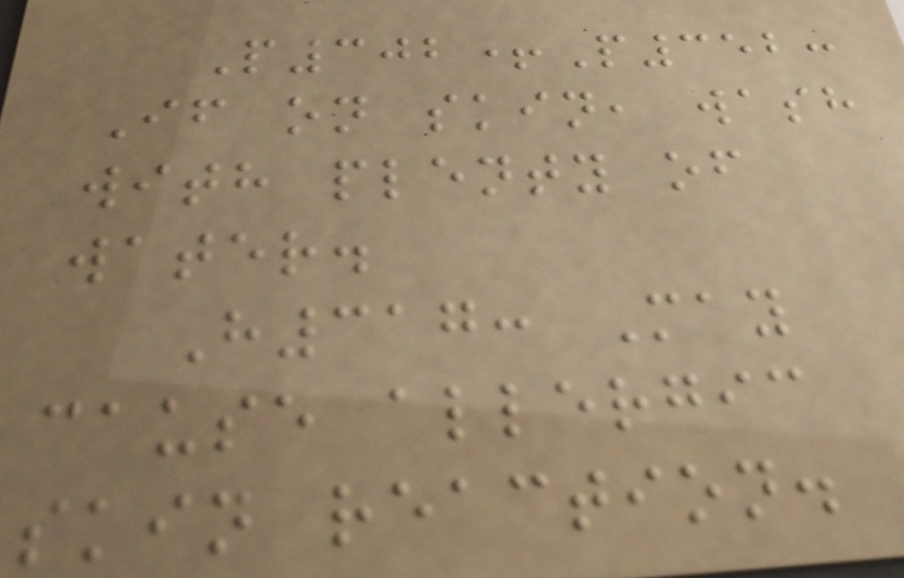P302+P352:
If on skin, wash
with plenty of
water.
H317: May
cause allergic
skin reaction.
